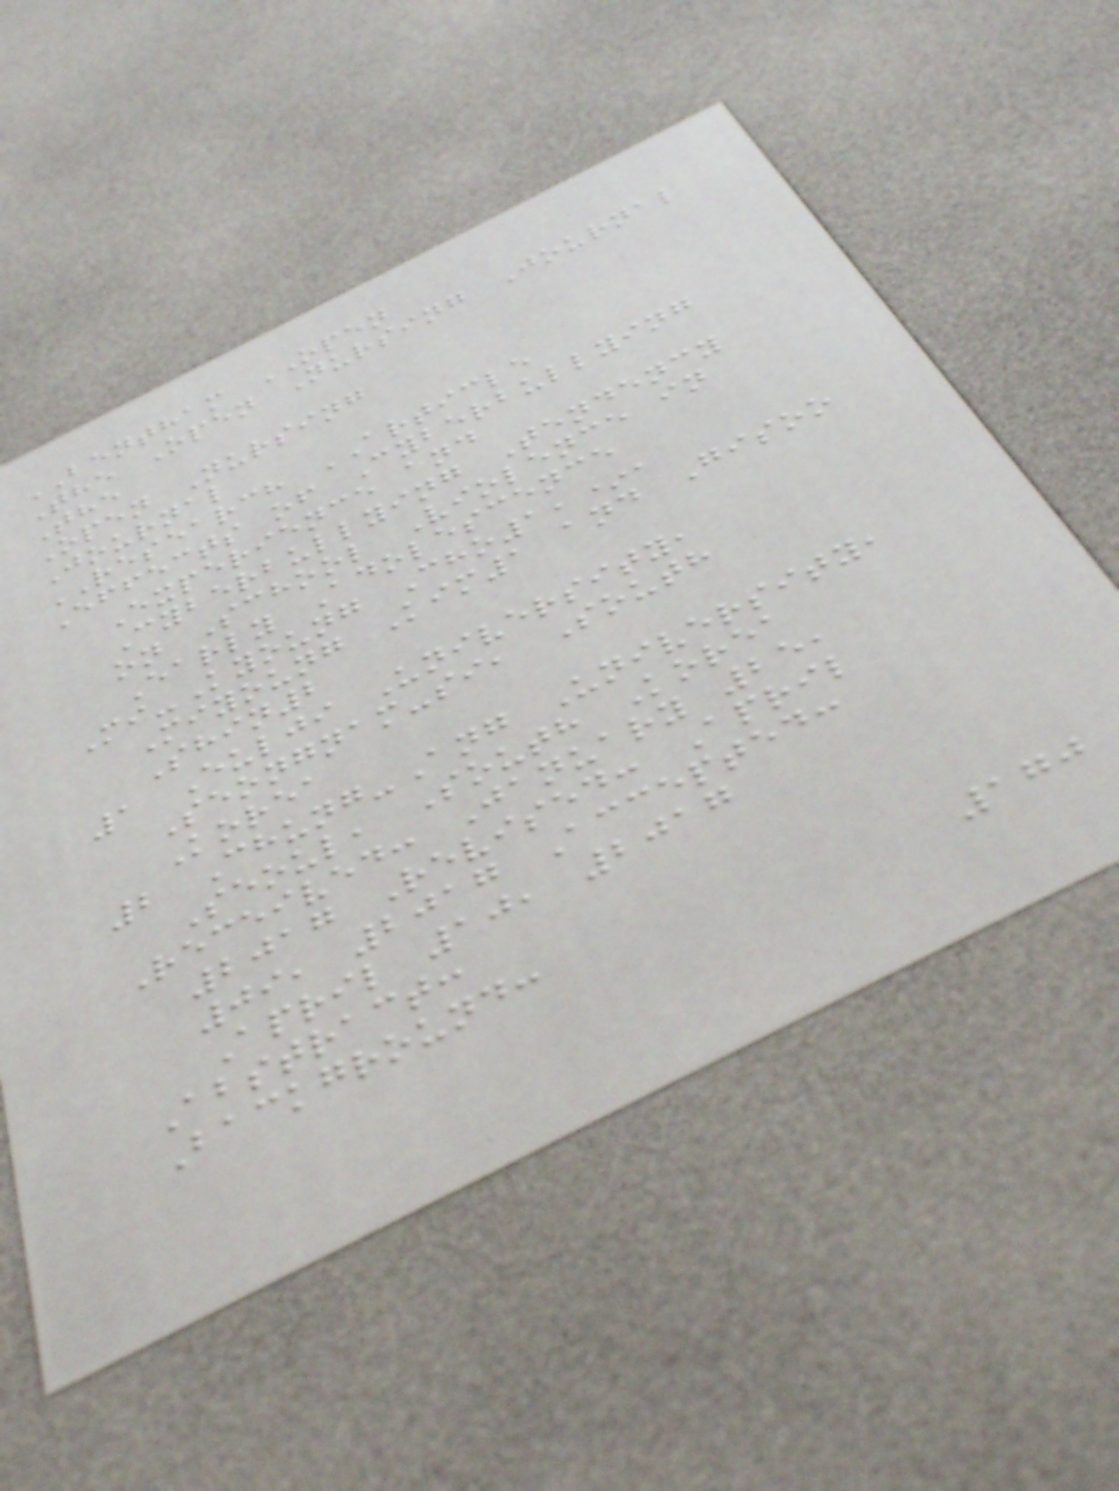BENTHAM OPEN
The Open Nursing Journal
The
Open Nursing
Journal
RESEARCH ARTICLE
Effects of Cyberbullying
Experience and
Cyberbullying Tendency
on School Violence in
Early Adolescence
Mi-Kyoung Cho1,*,
Miyoung Kim1 and Gisoo
Shin2
1 Eulji University,
Seongnam-si, South
Korea
2 Chung-Ang University,
Seoul, South Korea
Received: January 25,
2017 Revised: April
09, 2017 Accepted:
April 10, 2017
Abstract:
Background:
170
